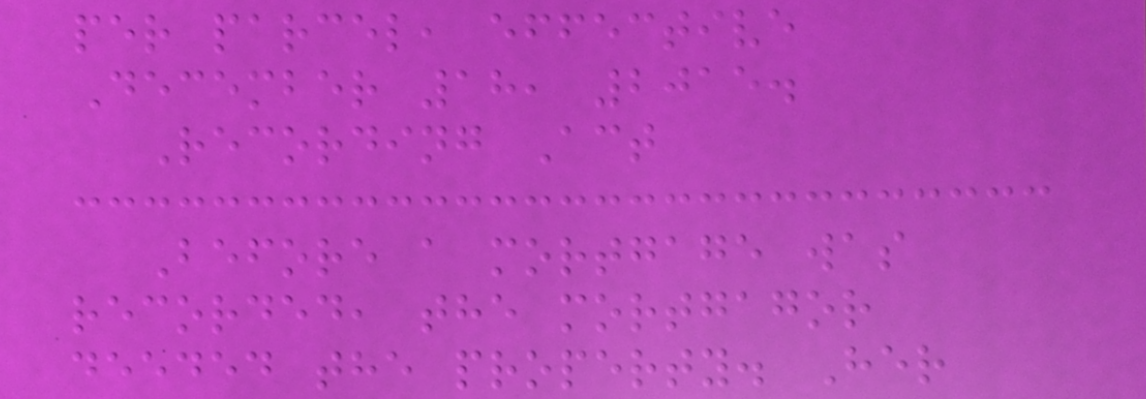per parcel, effective
December 18, 2015.
Recording Act
Before a mortgage was
recorded, the mortgagor
deeded the property. Her
